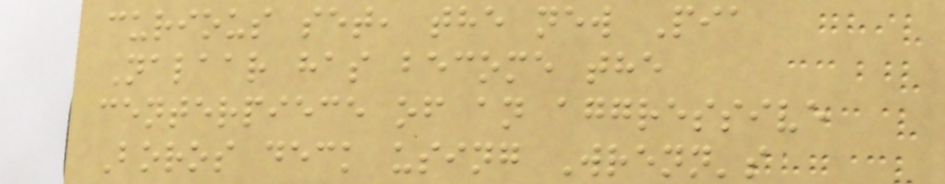curious set, the new Pia
Nalaar has become the
centerpiece of an aggressive
Boros deck using Wrenn's
